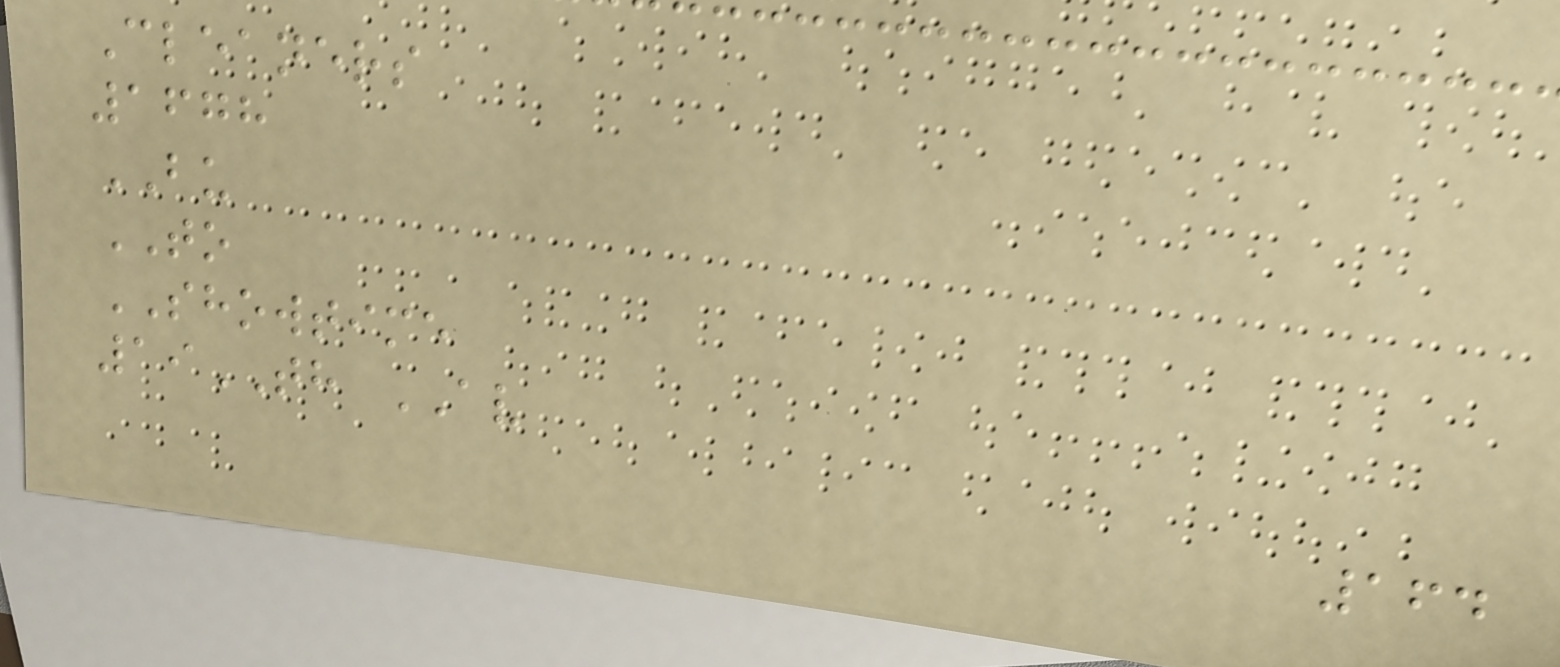Cleaners
1678
BU
TO
SHOWTIME
19TH AV
164
